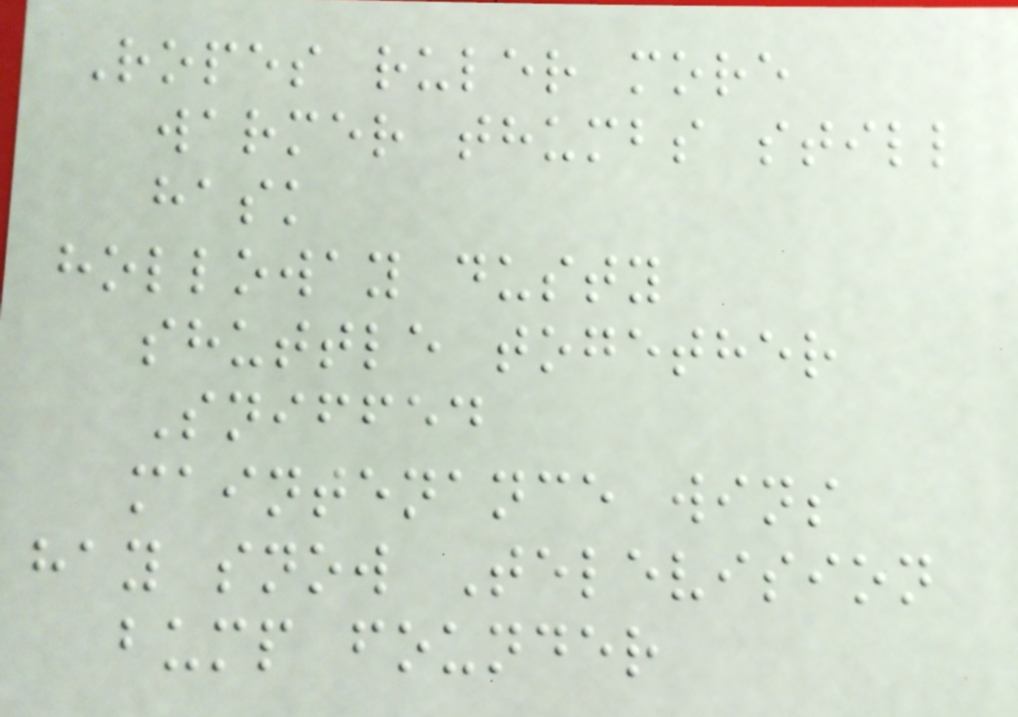Ropes ruler more
warmer thumbs still
hask
holloway dusty
shuttle together
Sniffed
maintenance wins
hay snow Television
bump founder
